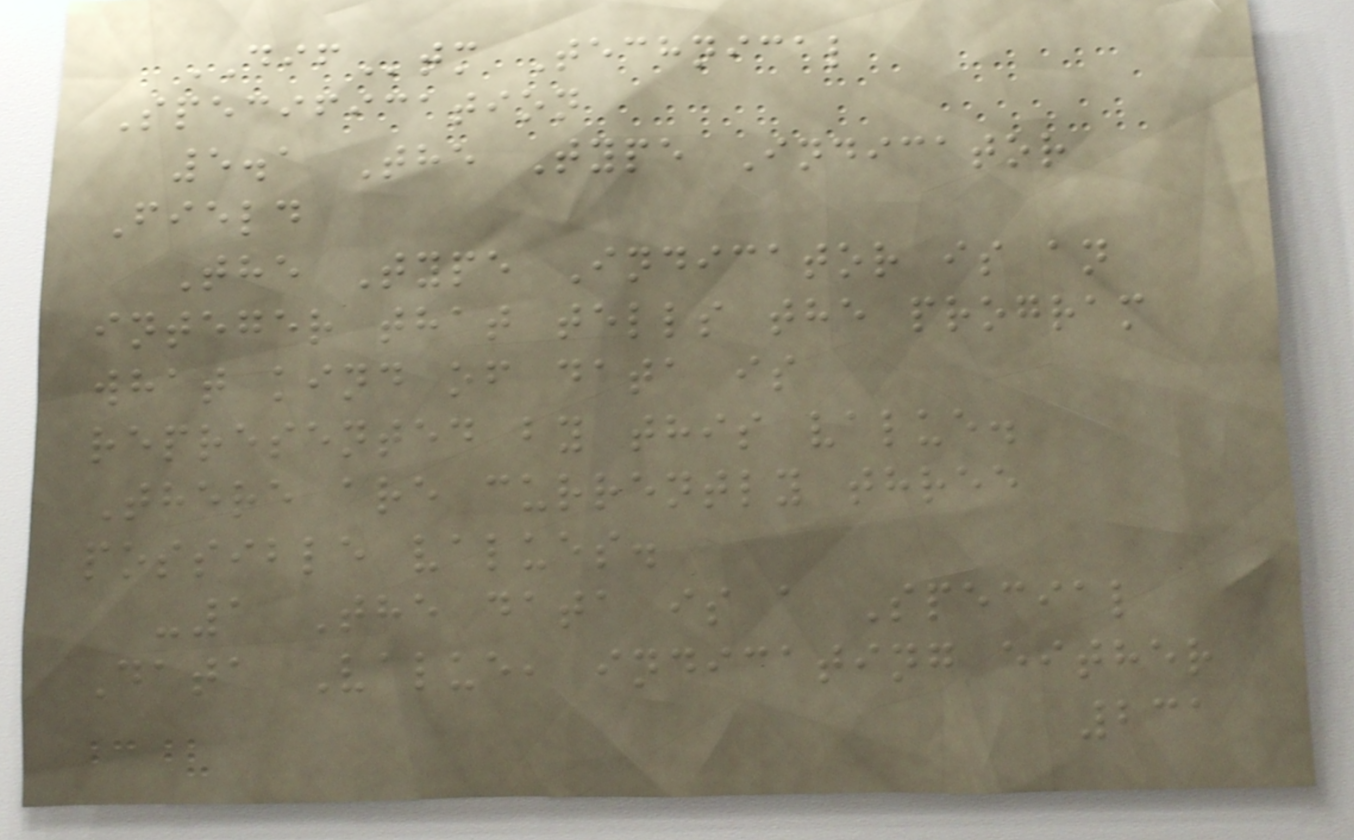DIFtm Technical
Specification
5.1 The Type Indicator
Field
The Type Indicator is an
integer that tells the program
what kind of data is
represented by this value.
There are currently three
possible values.
-1 The data is a Special
Data Value, indicating either
231
